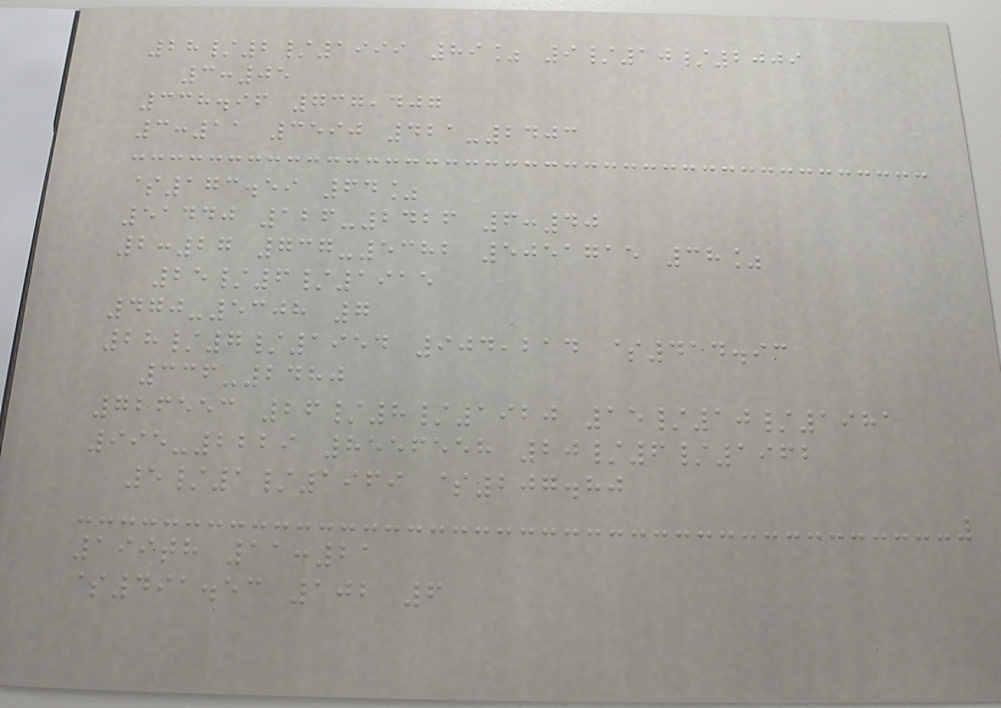28/2/1999 89% 9/10/2009
3:05
338.96 737,407
3:11 3590 421-2403
$173.59 64%
51440 126-2426 6:40
2:27 737-5382 5051715 38%
25/6/1915
470-5308 7
28/7/1954 904,214 $414.93
336-2480
726553 26/8/1920 15/10/1981
995-2229 8556558 20/6/1962
5/1/1969 $207.80
199th 11:21
$491.53 102 6
